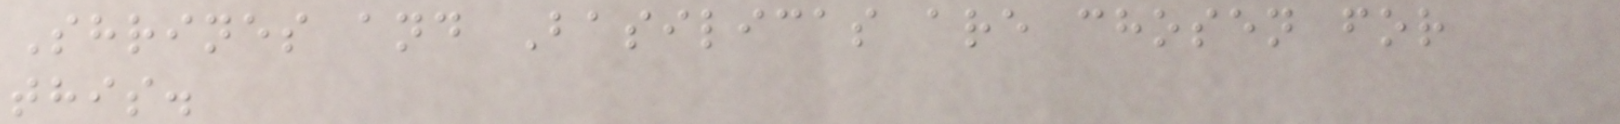Shrines and Basilicas are chosen for
this.
